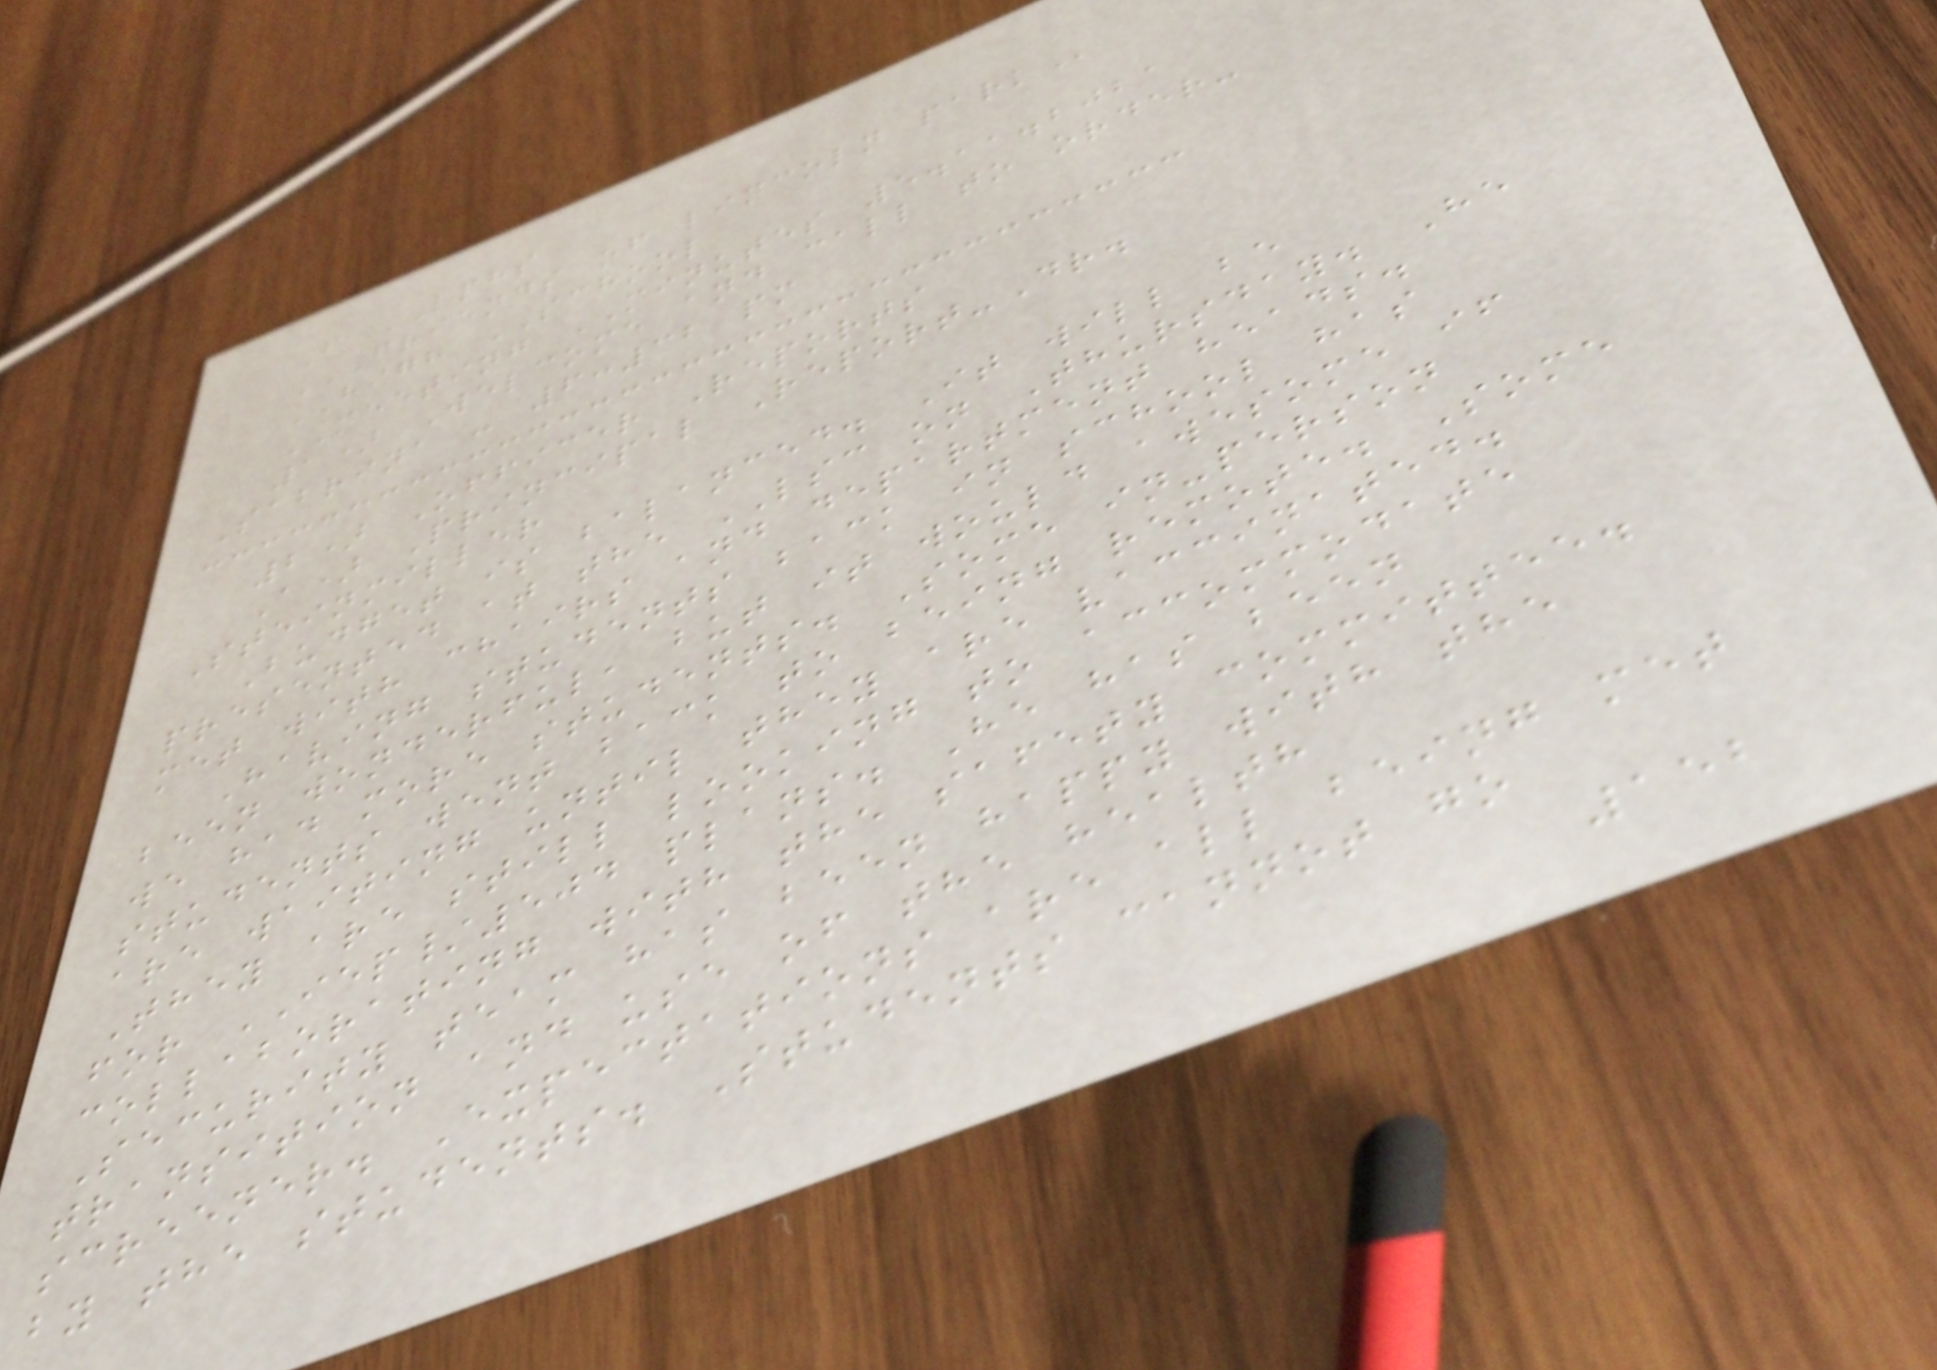F LPHS
FRIENDS OF LINCOLN PARK
HIGH SCHOOL
MEETING MINUTES 5.11.2021
1) Welcome and call to order-
Sabrina - 6:32 pm
2) Officer Reports
A) Principal Report-Dr.
Steinmiller
Budget is balanced. It will be
presented at the LSC on Thursday. He
met with chairs and department heads.
Having students back in school has
been wonderful, but it would awesome if
we had more students. Some in-person
students went back to being remote. Some
are waiting until they are vaccinated.
They are still looking to accommodate
for IEP/504 plans. He has been
collaborating with the safety committee.
Security team has been happy with the
transition and use of the health
screener. Expectations are all being met
by the students. Students cannot go
152
